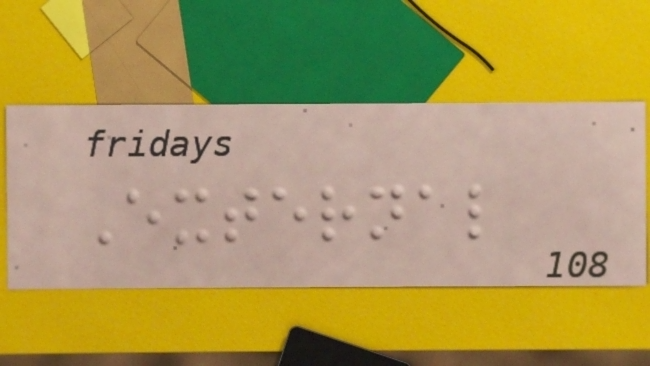External
